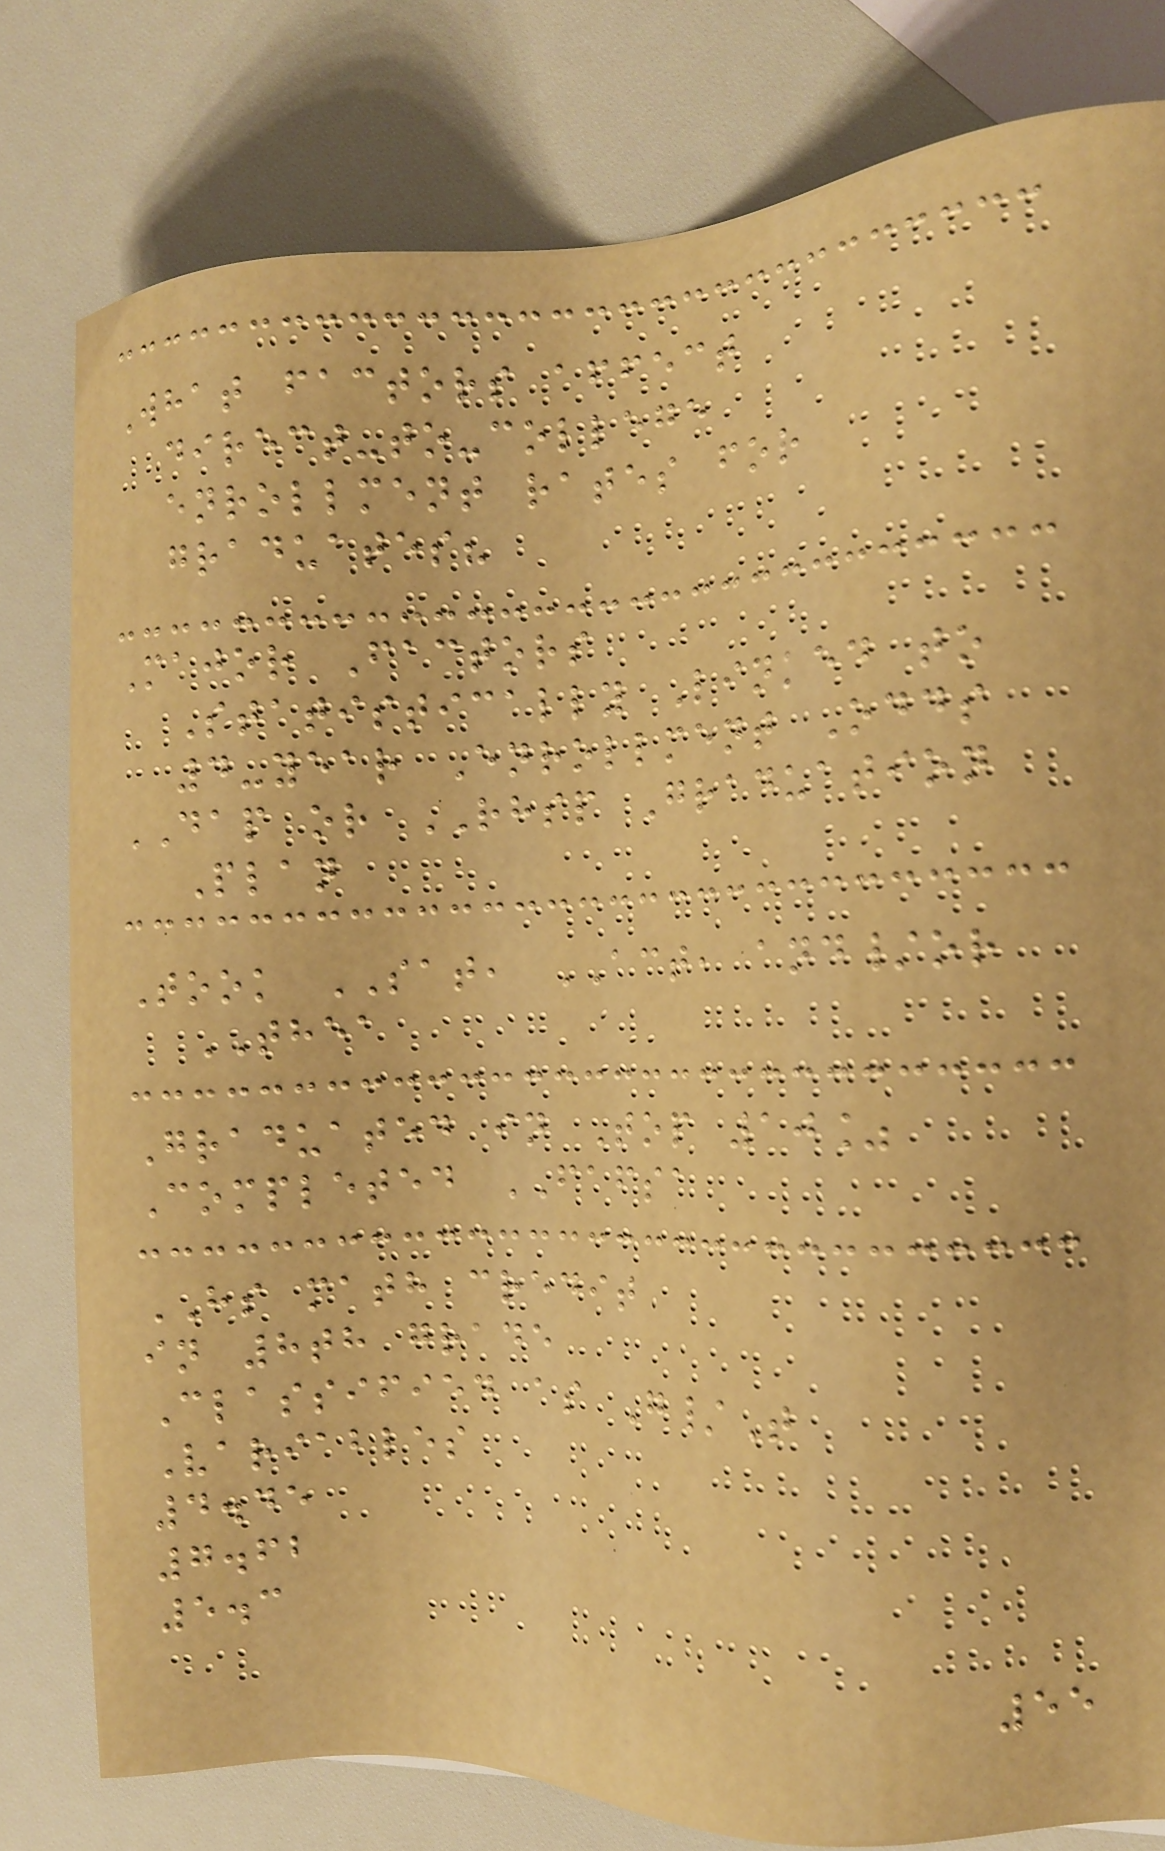What factors affect
direct-to-college
enrollment rates for
graduates?
Major Factors
Statistically Linked to
4-year Enrollment Odds
DAP or RHSP Graduation
Plan
Took SAT, ACT, and/or
THEA
Graduated in Top 10%
Completed FAFSA
HS math credit
in 8th grade
Classified as G/T
Variables
4.45
7.62
5.3
55
